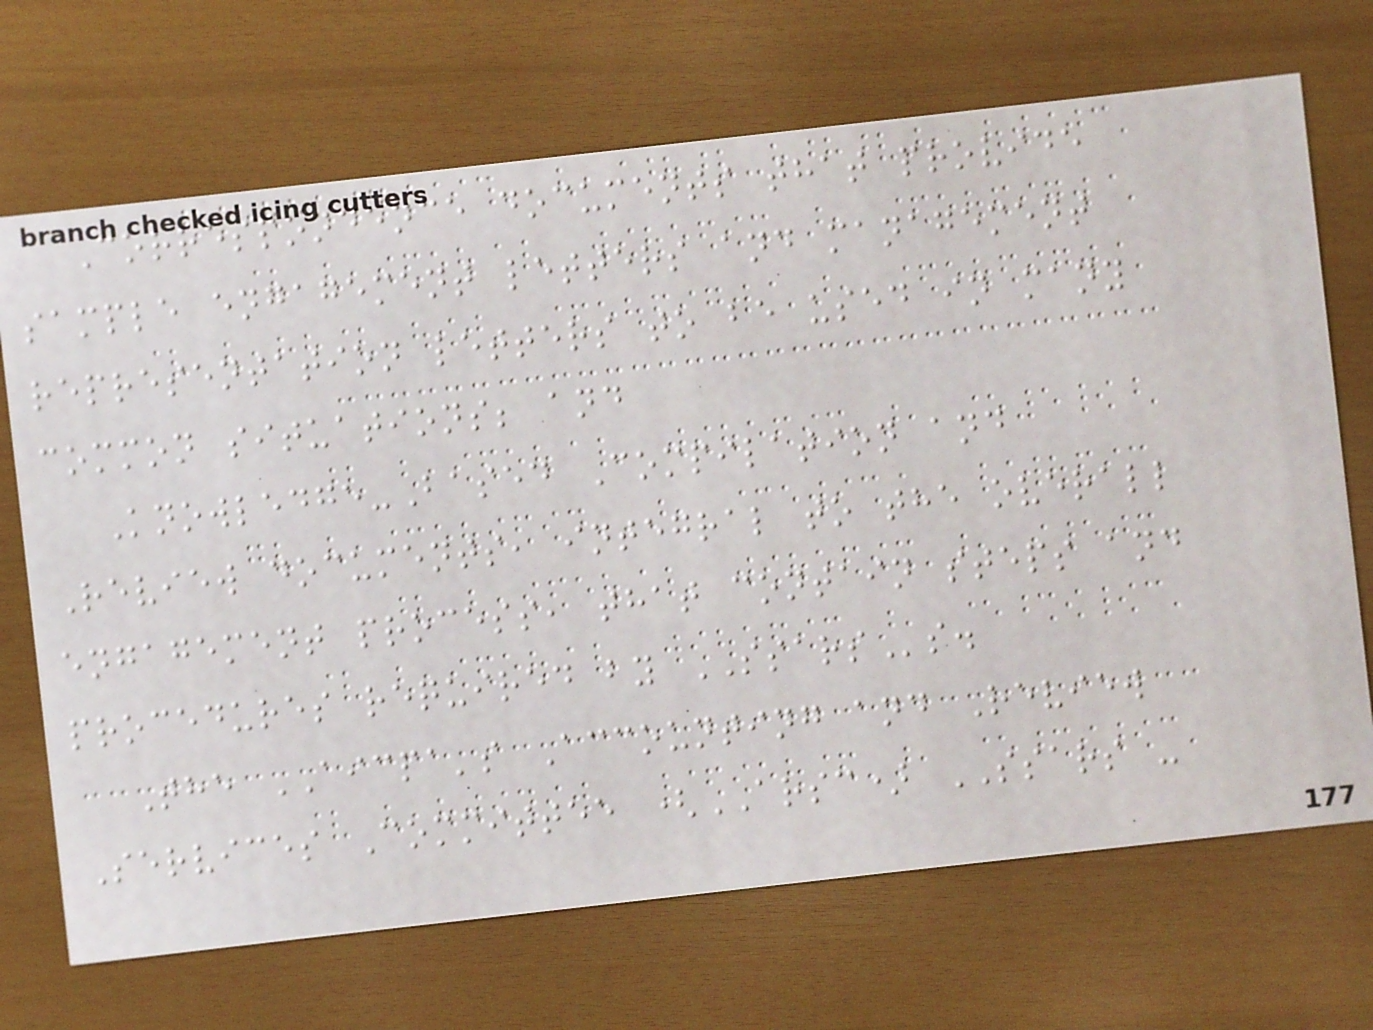Correspondence documents that provide
sample engagement letters and management
representation letters to be used in many
common situations; and
Knowledge-Based Compilation and
Review documents, integral to the overall
engagement process, that contain steps and
procedures required by SSARSs.
The AICPA's Accounting and Review
Services Committee (ARSC) SSARS -
